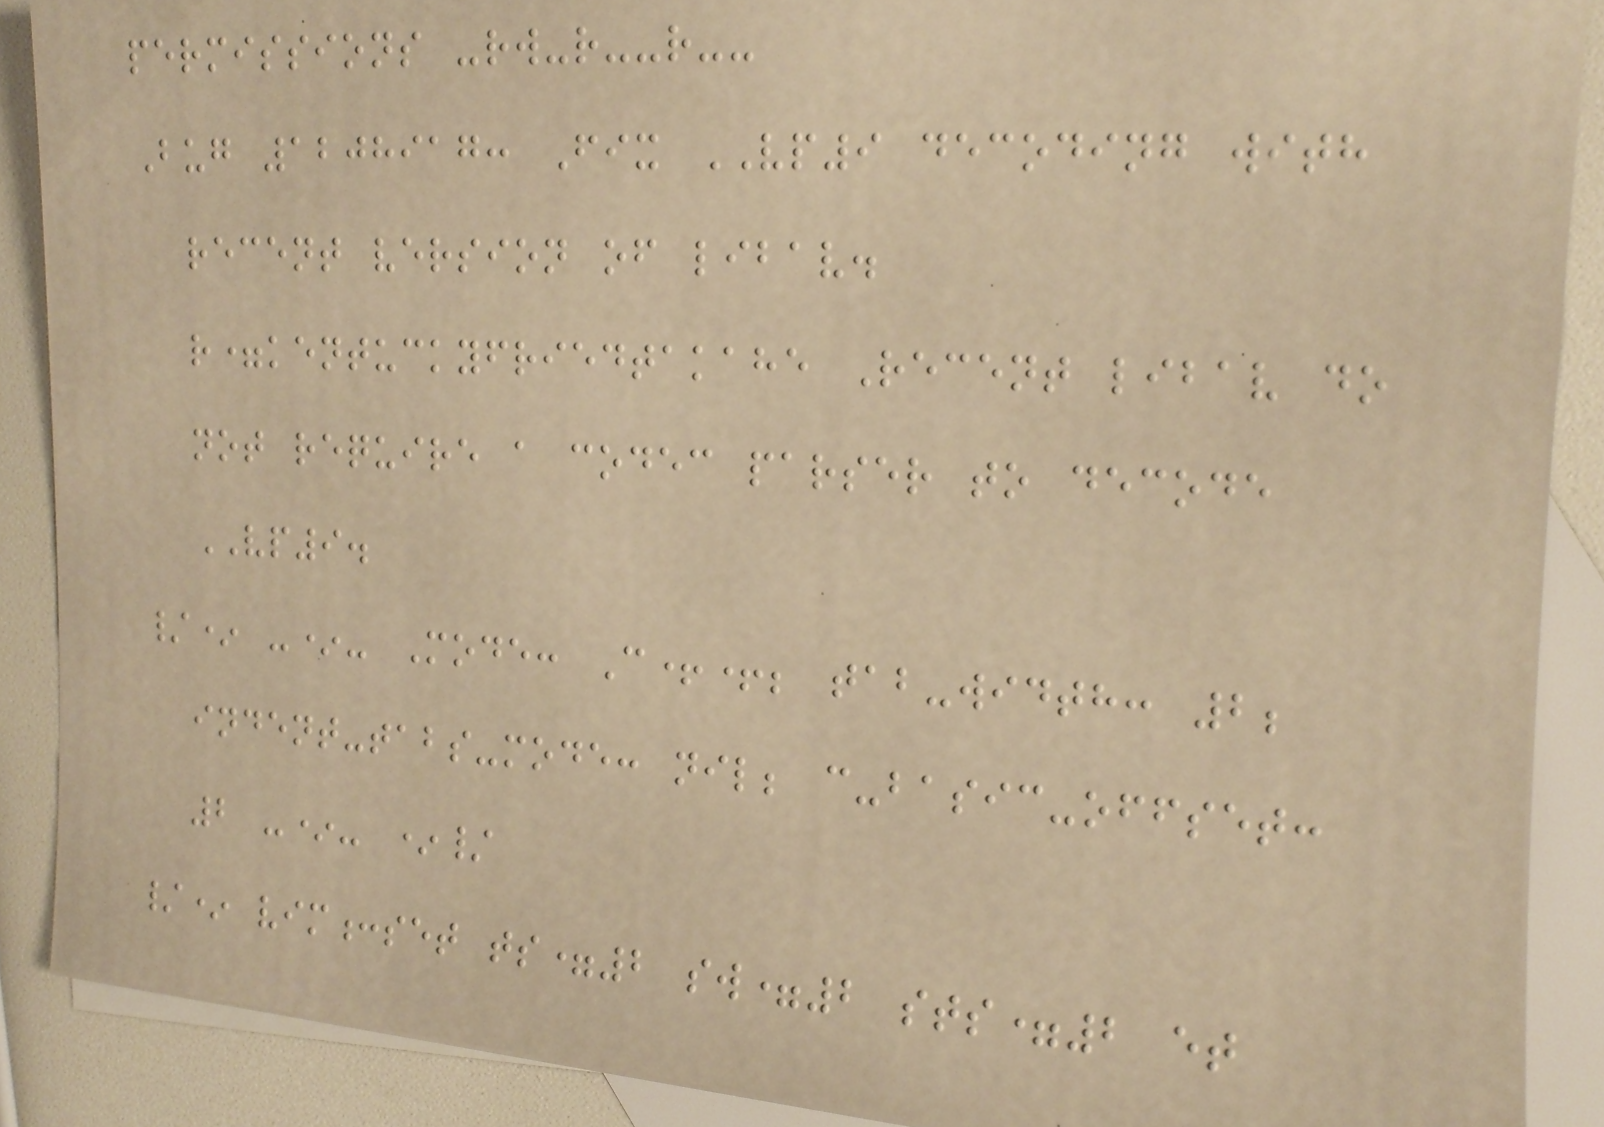permissions -rw-r--r--
Bug 1208917: Fix VP9 decoding with
recent version of libav.
r=kentuckyfriedtakahe Recent libav do
not require a codec parser to decode
VP9.
/* -*- Mode: C++; tab-width: 2;
indent-tabs-mode: nil; c-basic-offset:
2 -*- */
/* vim:set ts=2 sw=2 sts=2 et
